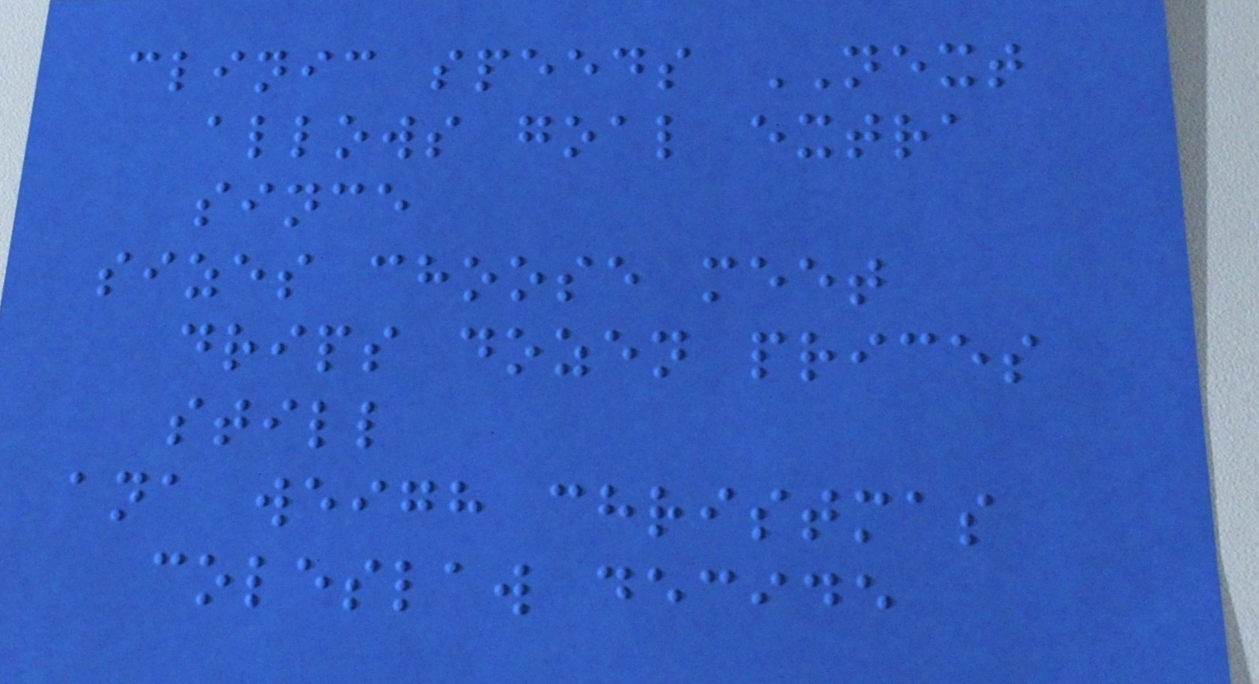clinic speeds NEXT
allows goal extra
since
sizes choose meet
drips dozen prices
still
ana weigh christmas
coleslaw decide
